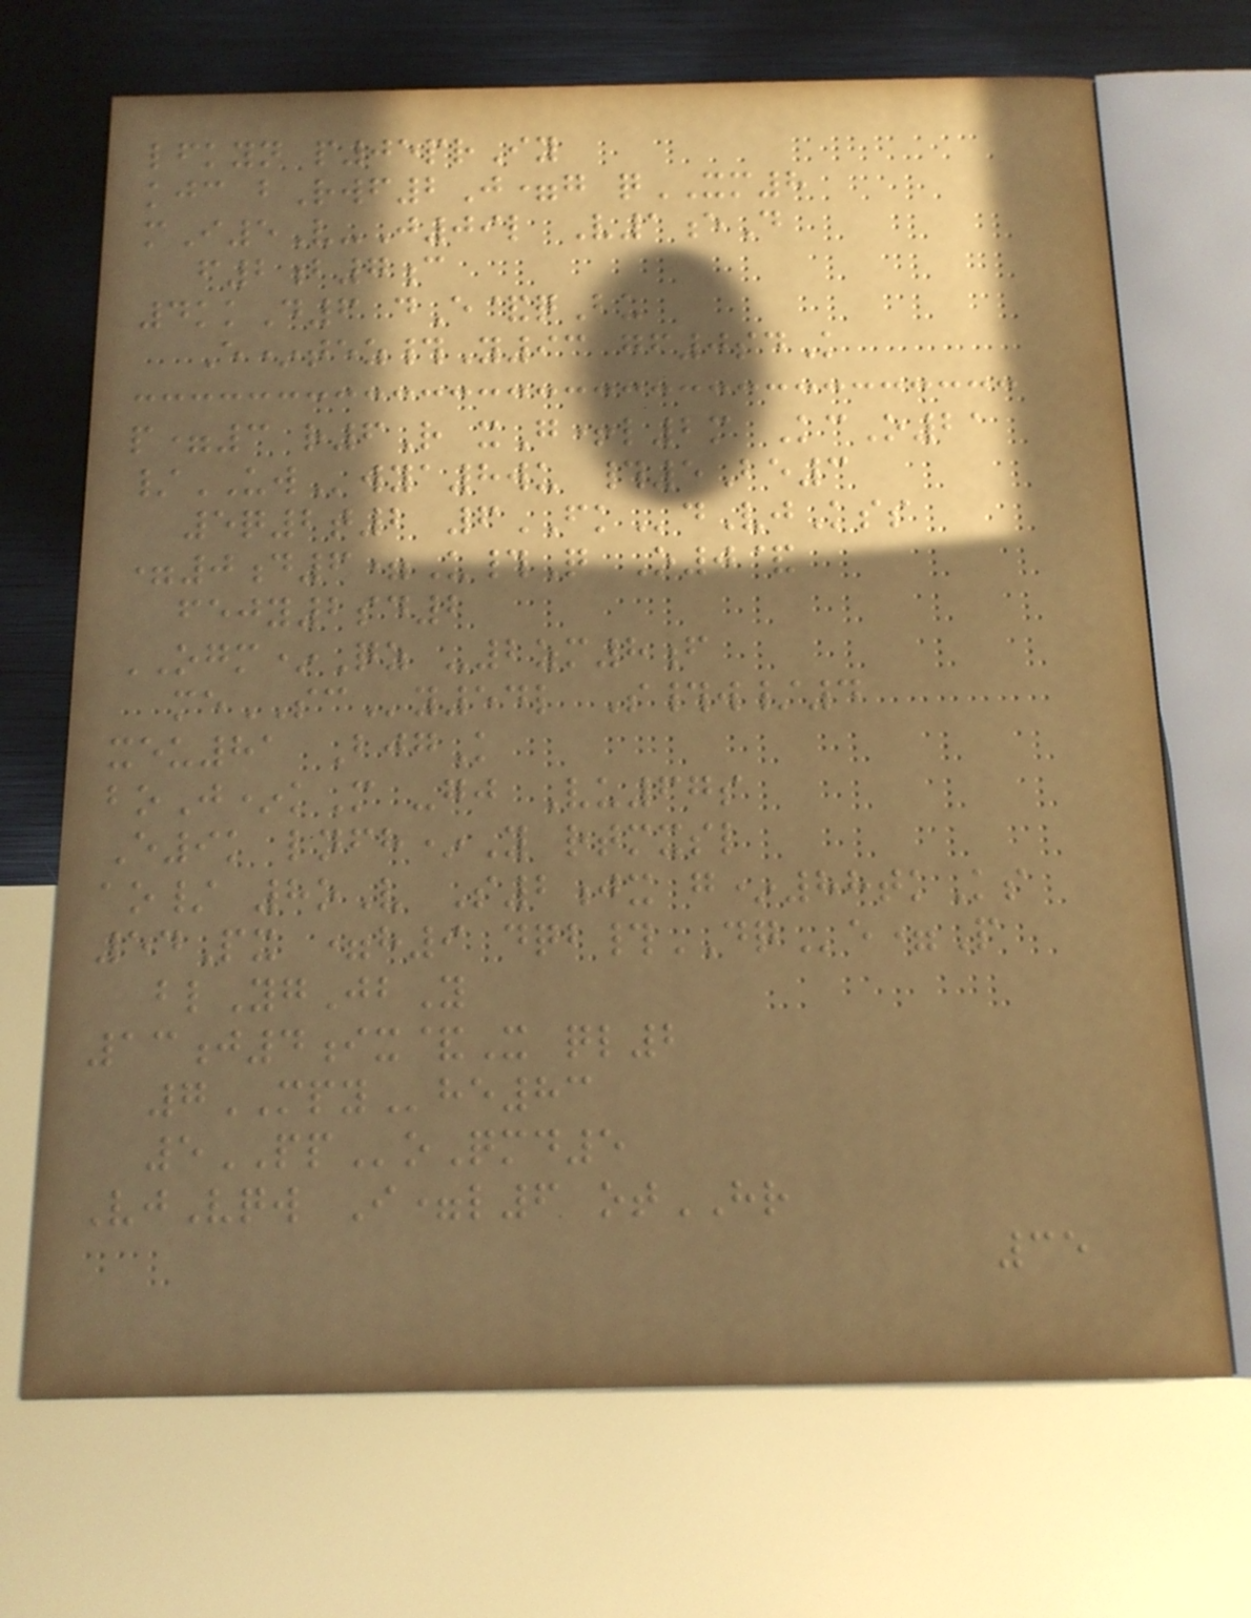lfkyn p05prIy
kjc bRwf2J=g qXM8
mI5V-J09l V1eD
f2b7c
4kkD6 dE&qBu
E*tez#Y93 gf0sdK
p=3 r6R xG+l2m KcO21
/UWwya8wu #5Be3
5q2t2 6FKdVjKss
=0d6=U#Q O0&
fejy2sd2
OGM*Qz -2zm8f
meSCy54l S#w/4
xeu81 BjgK
boJ*kM -gj Vu67s
E9k lnfh*Y rtmxsl
ao/ 8oV S2jx g*88tkKs
54Px =h9 dqb#DQe=P
blYgJbY
13j4ix&X ql2
7MPYhe83
5PPoQmd5
VjVqw I=l6 otHR
35
